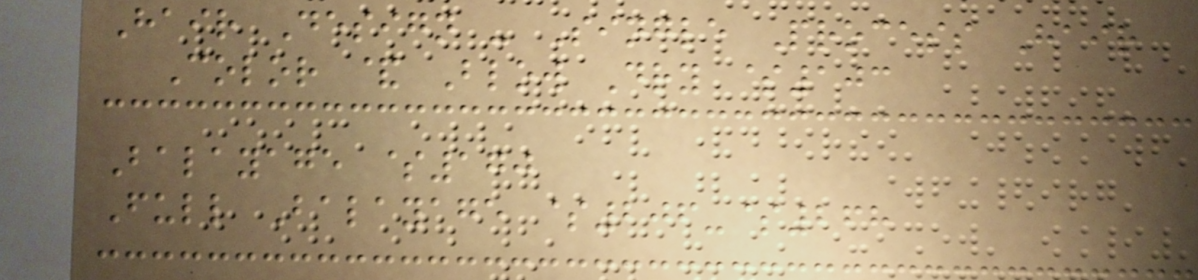Hair Design - Single Process Hair
Color & Blow Dry $103
Balayage $170
Full Balayage $206-$268
